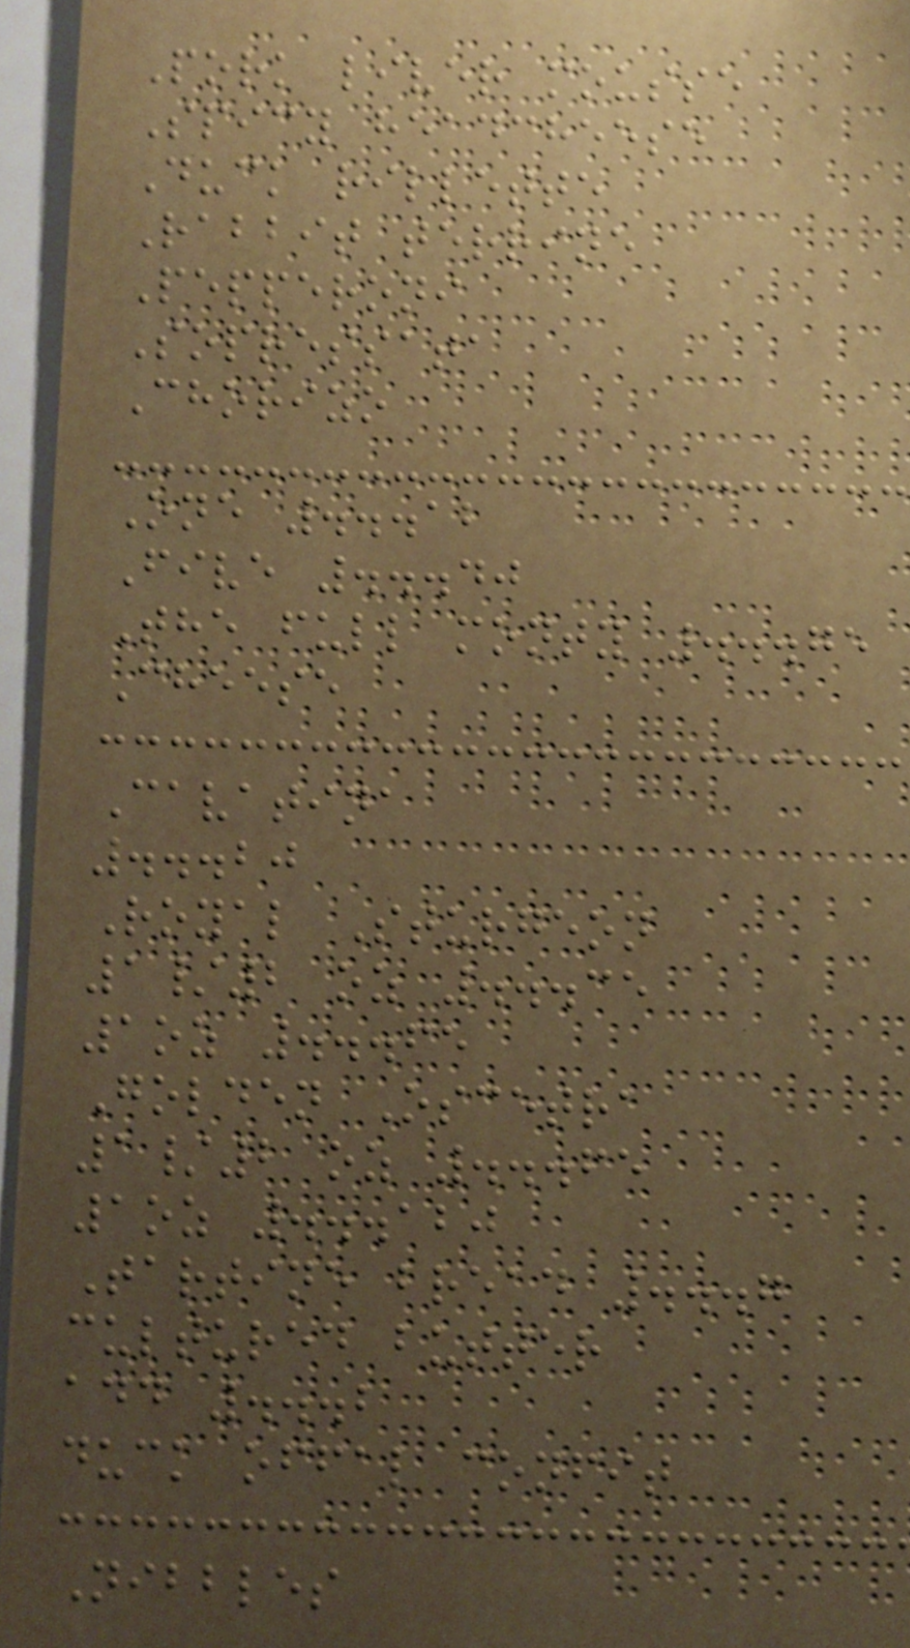Pork liver mousse
Spicy headcheese
Duck rillette
Rabbit terrine
Pepperoni
Sopressata
Chorizo
One ...12
Five ...40
The full monty ...75
Cheese
Cavatina
...20
Royal Sturgeon
1/2 oz ...35
1oz ...65
Golden Oscetra
1/2 oz ...65
1oz ...120
Tartine bread ...7
cultured butter
add ...2
duck offal confit
Nibbles
